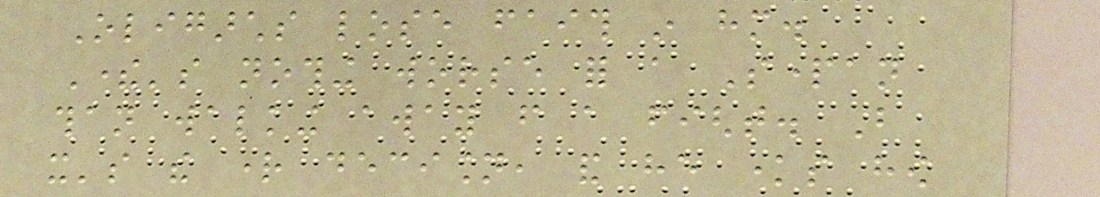Oligarchs lose faith in him.
There's nothing worse for a Spartan
than walking away from a fight. But
it's the right decision, and he knows how
